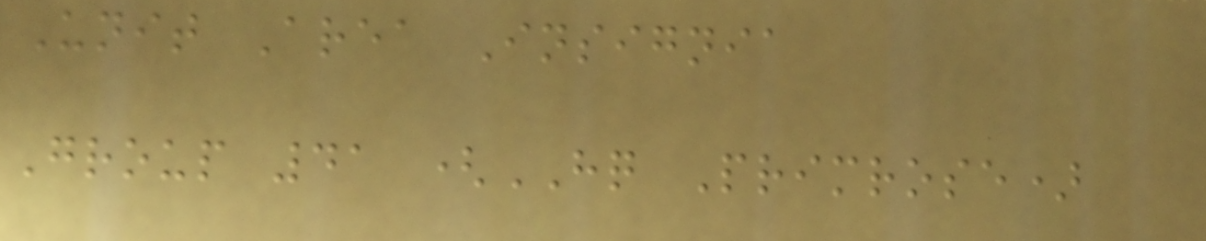Unit Area Insignia
Group 41 (HQ Primrose)
